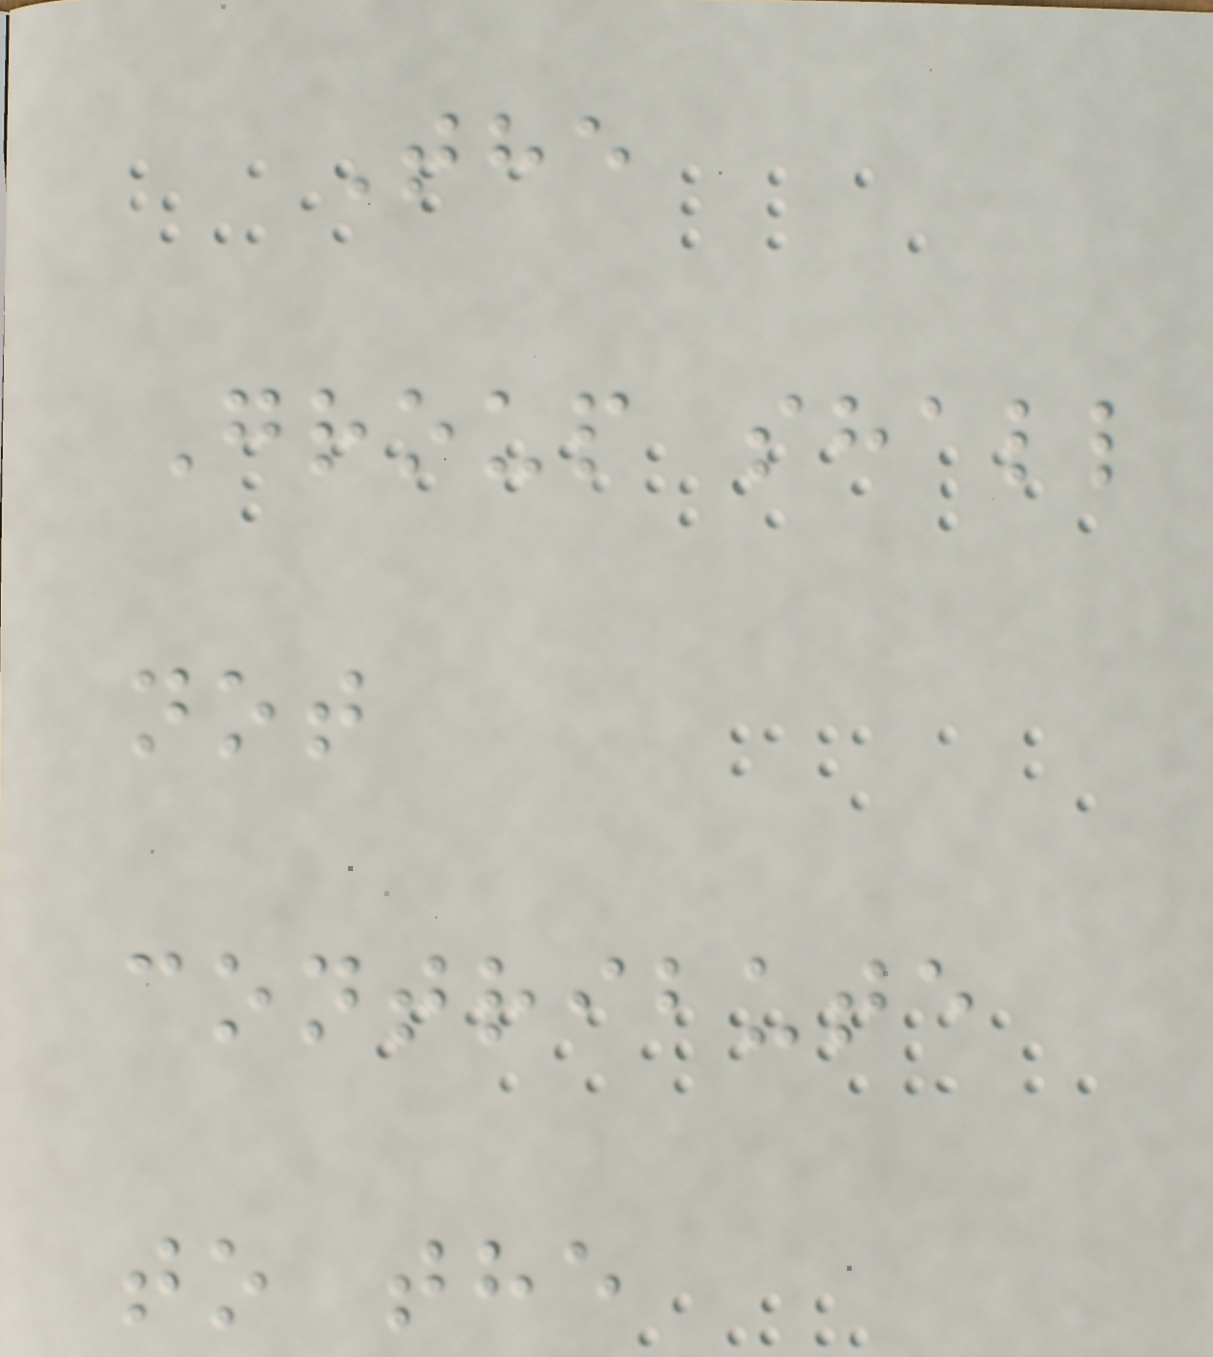The
Group shall
not
contribute
to the
